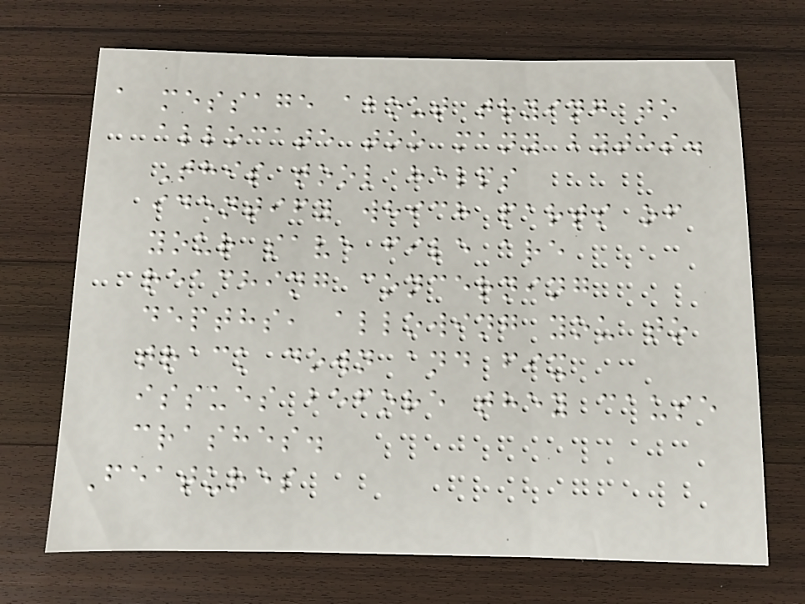a message about trying to
allocate too many bytes.
This tool helps
identify which parts of
your save file are
reaching concerning
depths, allowing you to
track down and fix
issues before they cause
crashes.
Features
